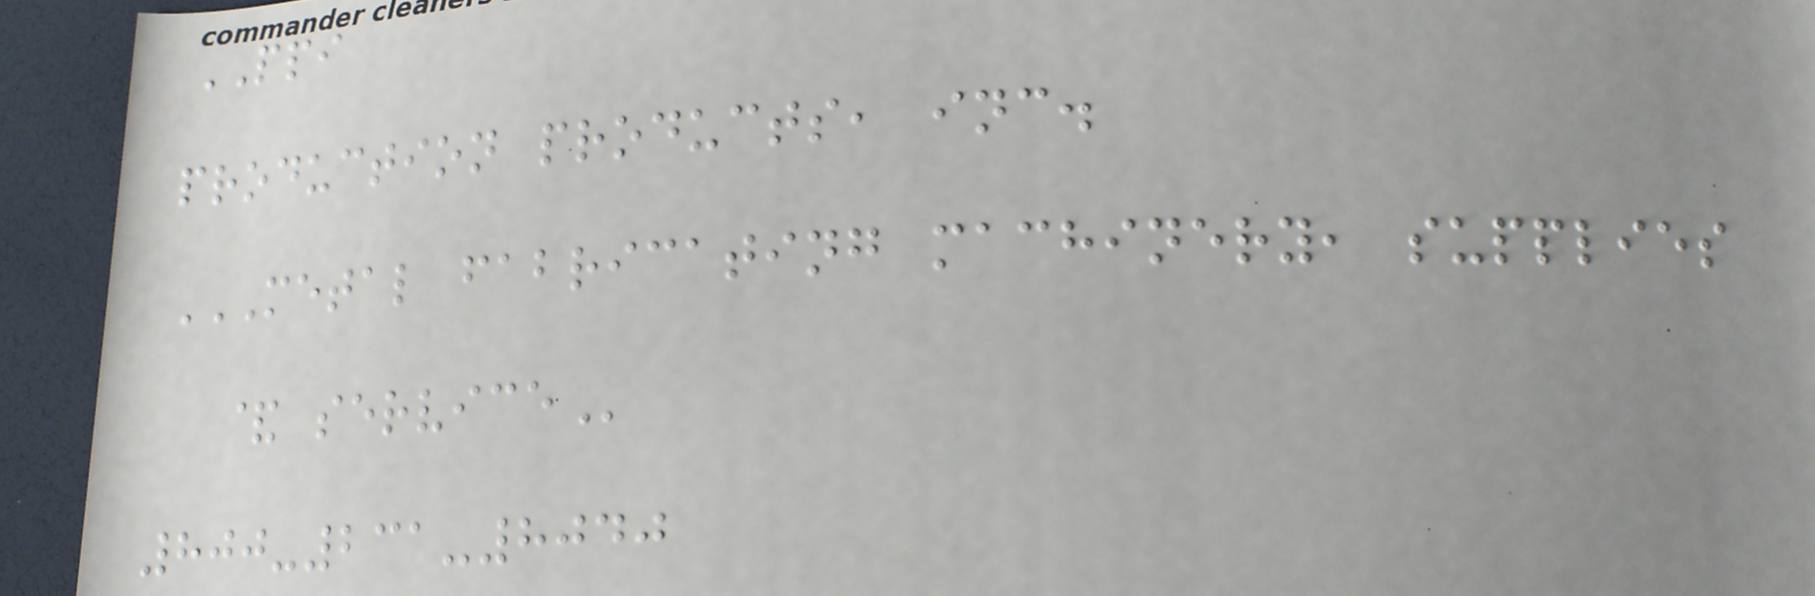PPI
production products, inc.
METAL FABRICATING MACHINERY, SUPPLIES
& SERVICE
800-231-8040
